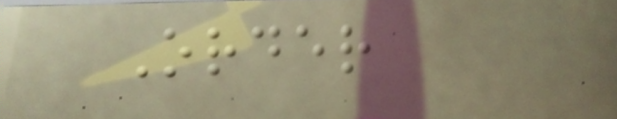Order
